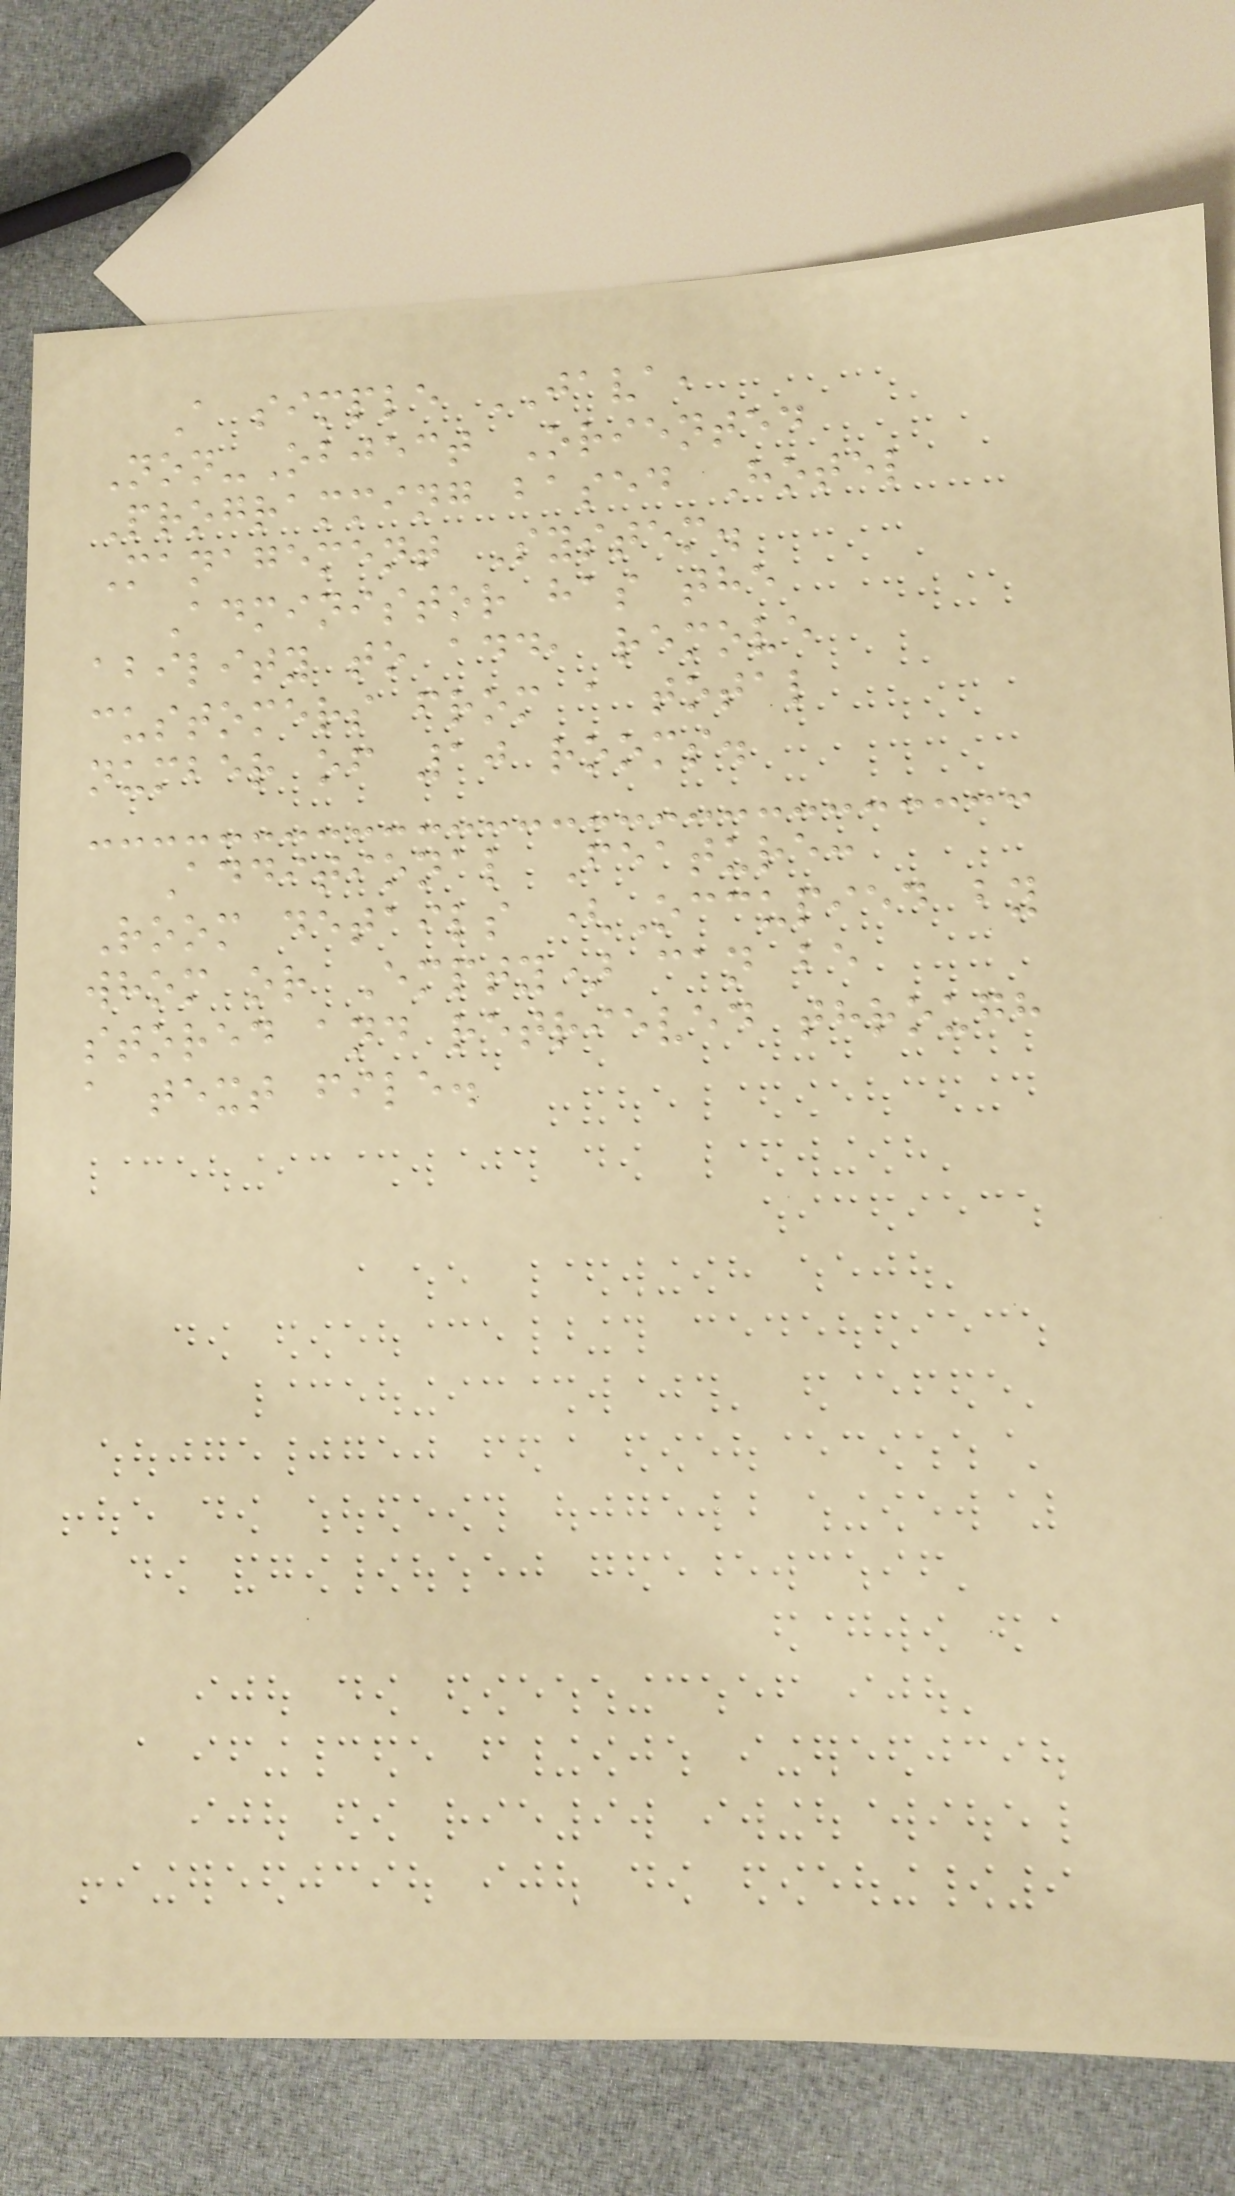A simple JAVA,
Non-Object Oriented
Programming based Hotel
Management System.
Administor has the
ability to add, remove
customers from a total
number of 10 rooms.
Additional Feature:
Room details (Occupied by
whom or Empty) can be
stored and retrieved through
a text file.
